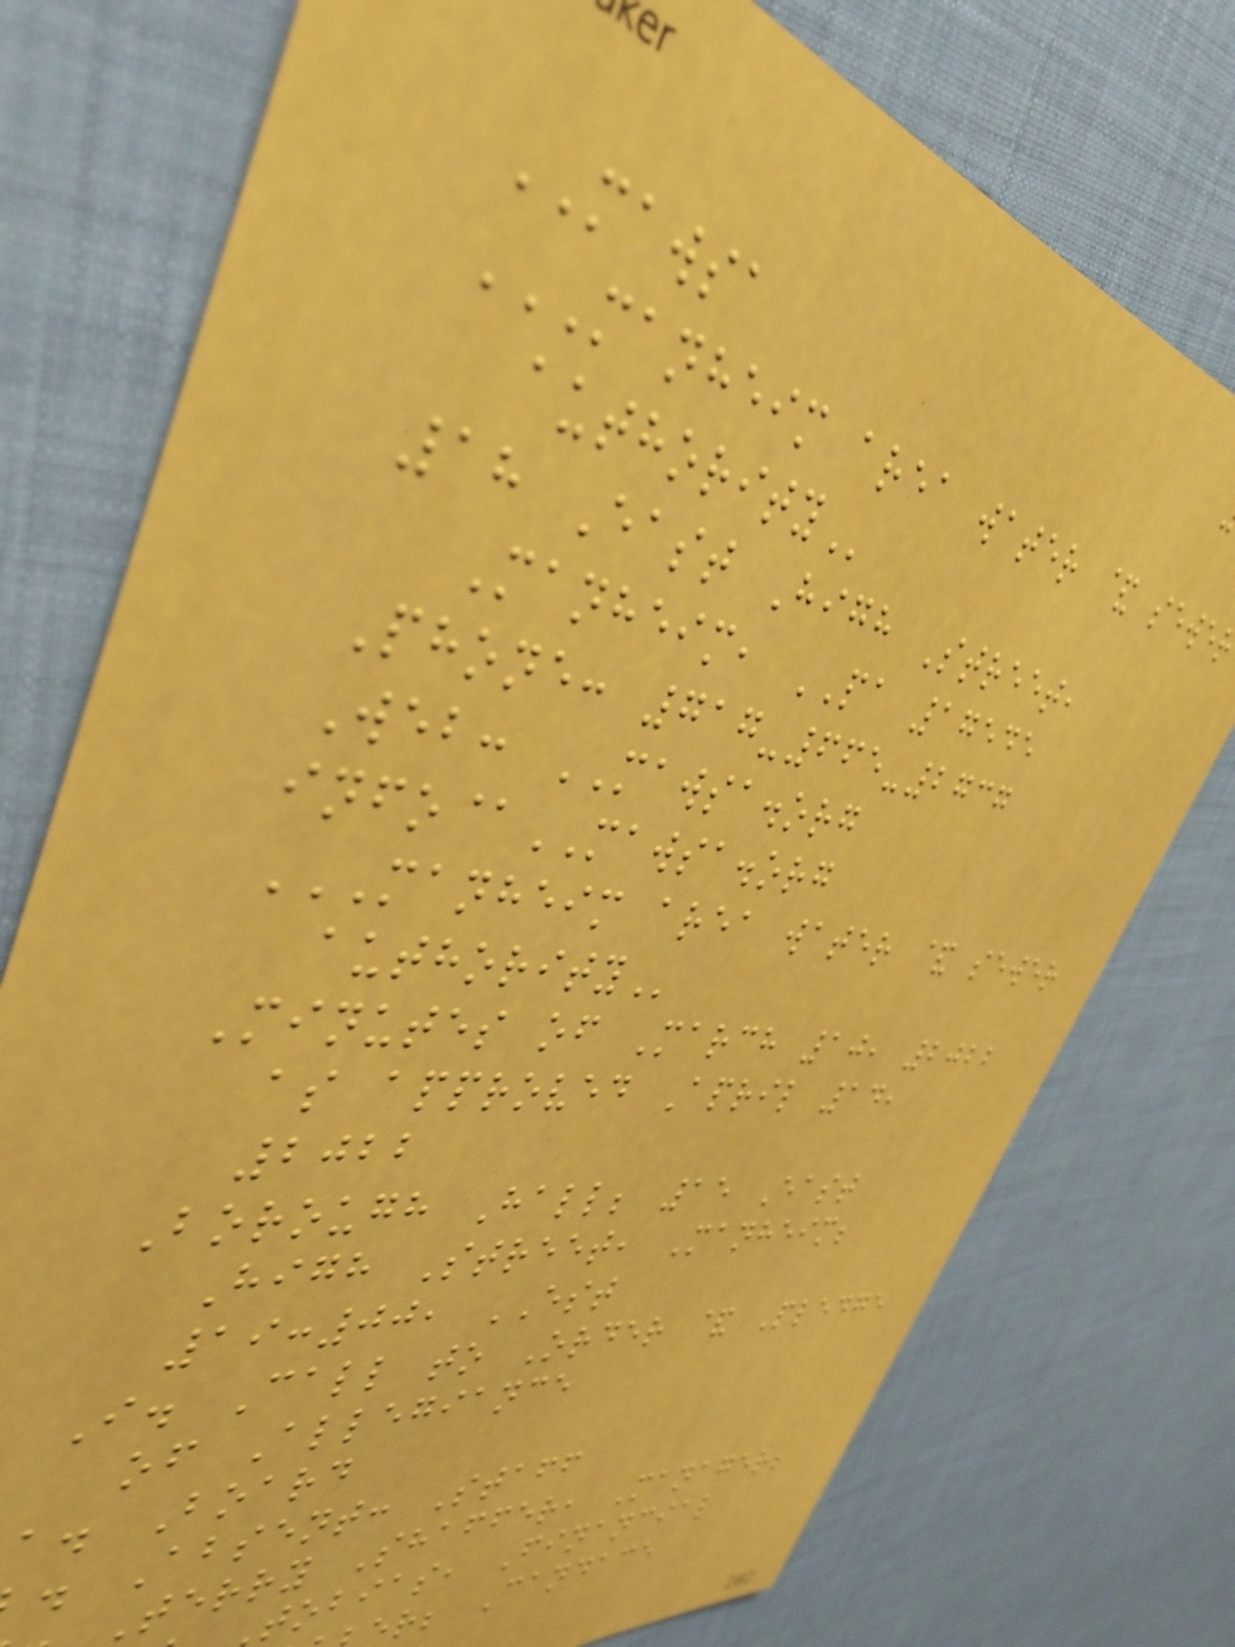MAWSA
18 East High Street,
Manheim, PA 17545
Phone: 717-665-2737
Web: MAWSA.org
info@MAWSA.org
MANHEIM AREA WATER & SEWER
Minutes of March 10, 2022
as approved April 14,
2022
Borough Hall; 15 East
High Street, Manheim;
19:00, EST
I. Call to Order & Pledge
of Allegiance
a. Board
. Absent: Staff
Terry Shaffer, Manager;
tobias, Financial
r; Candace
